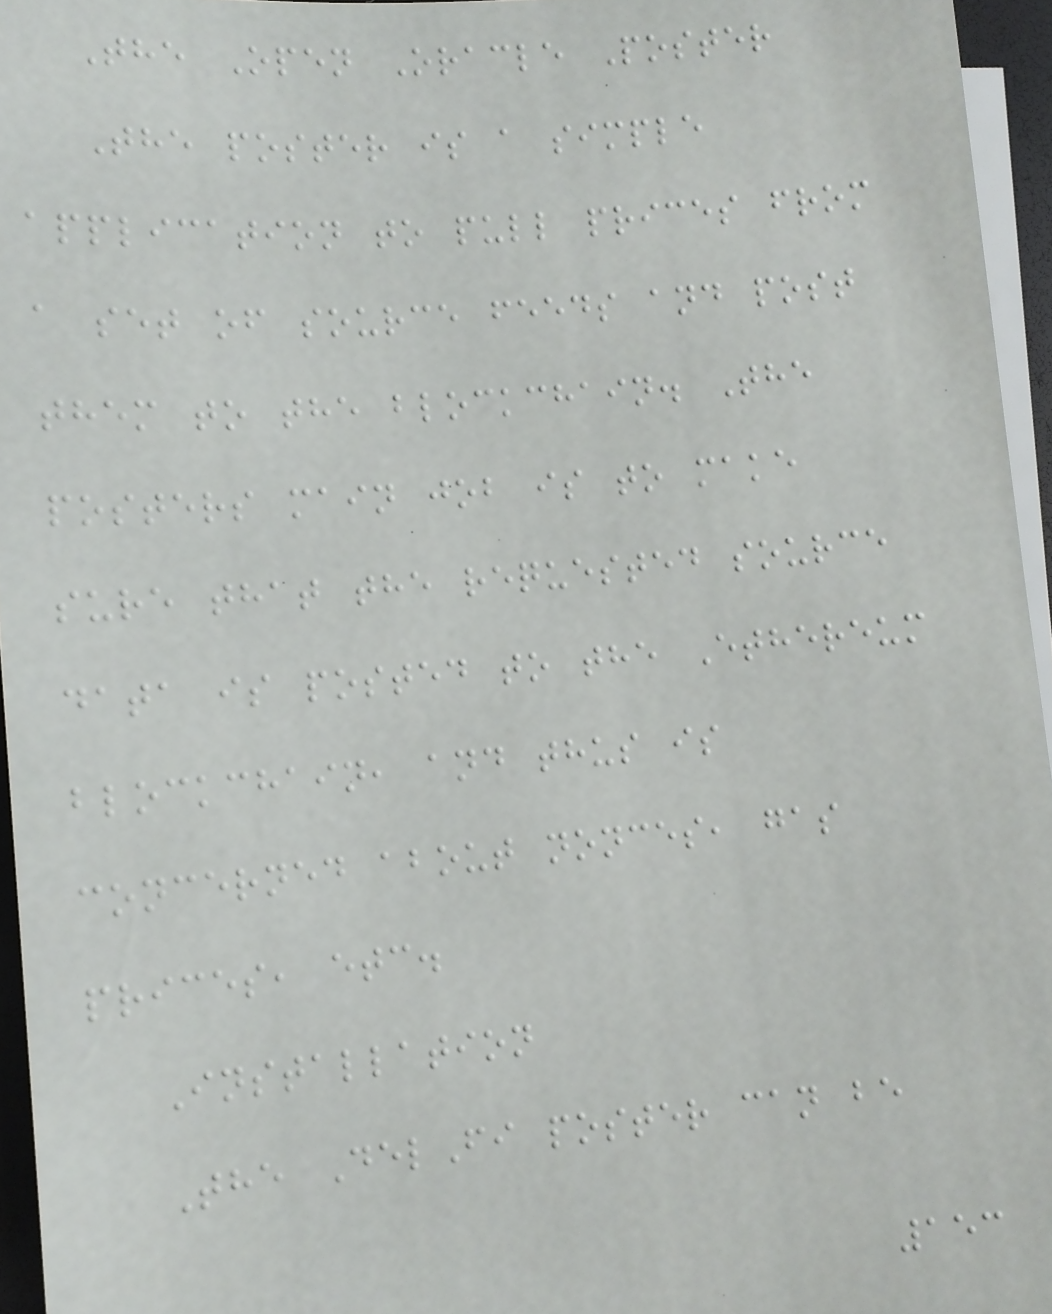The Open Oracle Poster
The poster is a simple
application to pull prices from
a set of source feeds and post
them to the blockchain. The
posters main job is to make
sure that the requested source
data is posted to the Ethereum
blockchain, and thus is
concerned about nonces, gas
prices, etc.
Installation
The DelFi poster can be
153
